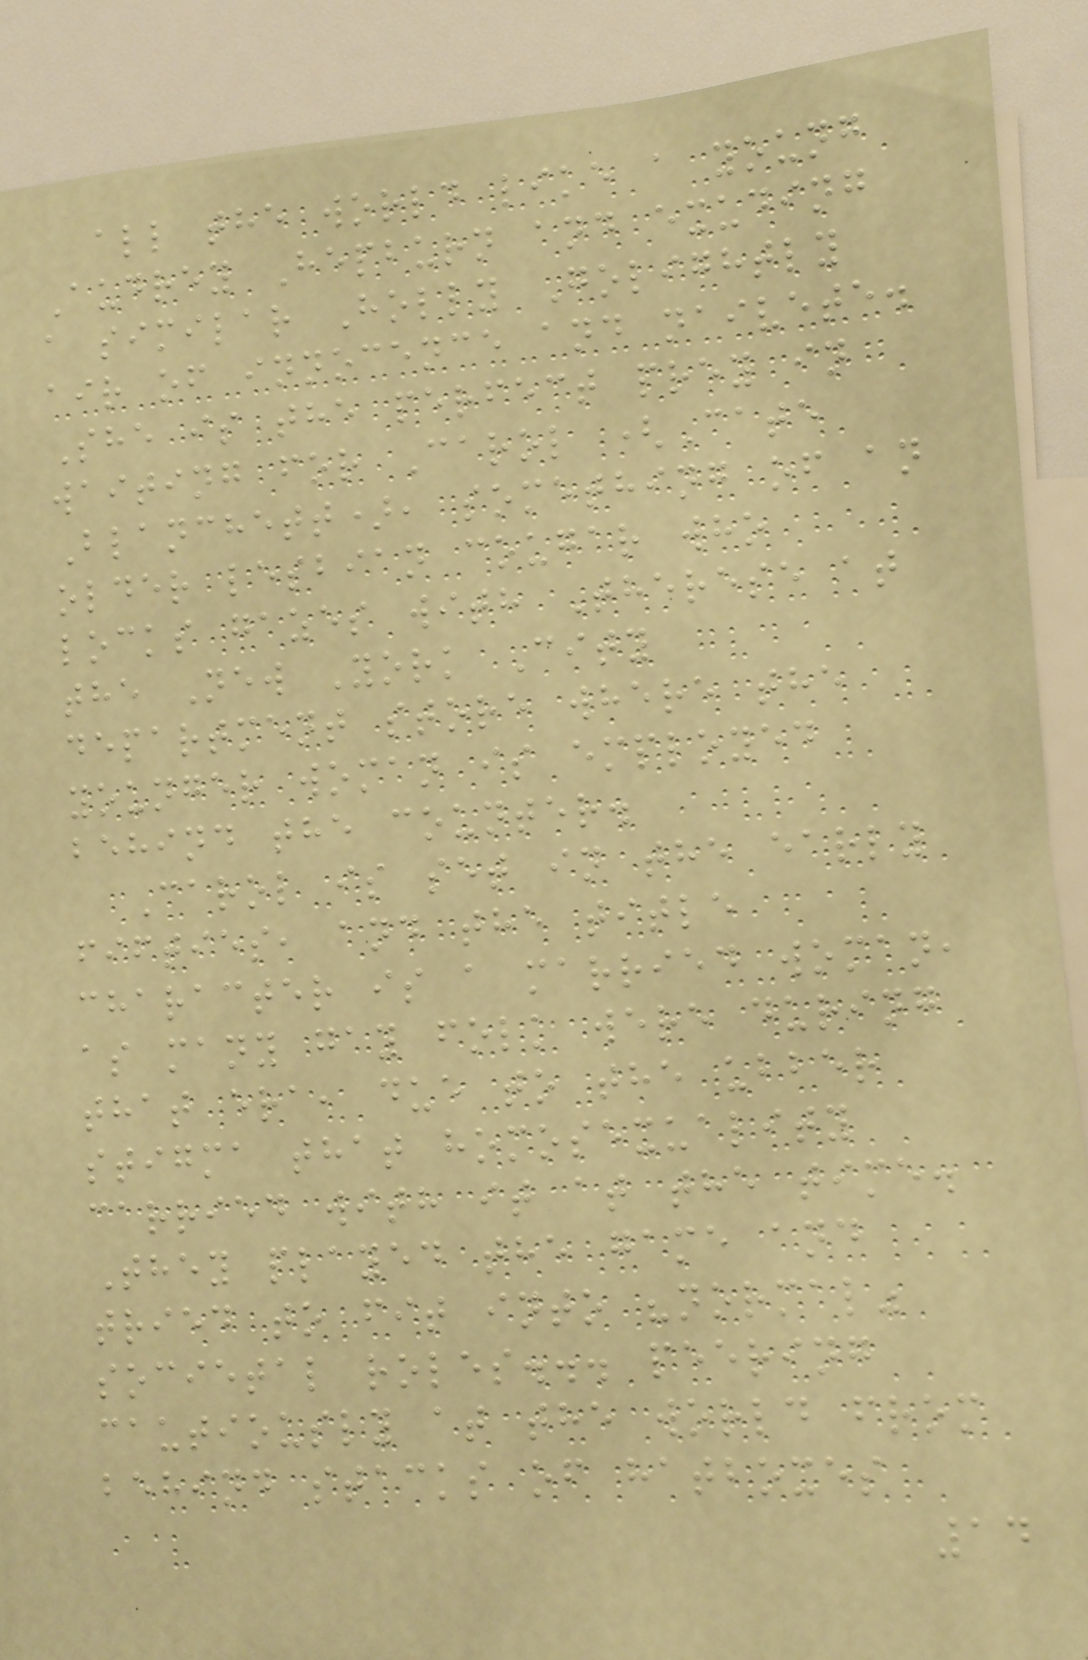all the world like a young
Audrey Hepburn and exuding
a similar Holly Golightly
air of innocence and naivete.
She is the perfect prey in
waiting for Carol (Cate
Blanchett), something of an
older lesbian cougar who
locks gazes with Therese at
the New York City
department store where the
younger woman is employed
behind the counter.
Carol is set in the early
fifties, and the title
character is a married woman,
as many gay folk were during
that era, due to the ubber
stigma that homosexuality
carried with it at the time.
They played the game and
tried to fit into "normal"
societal roles... peering
cautiously at the world from
behind stacks of hatboxes
14
